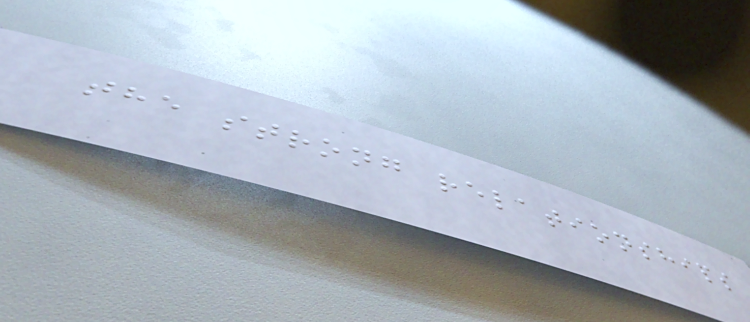the strong relationships
